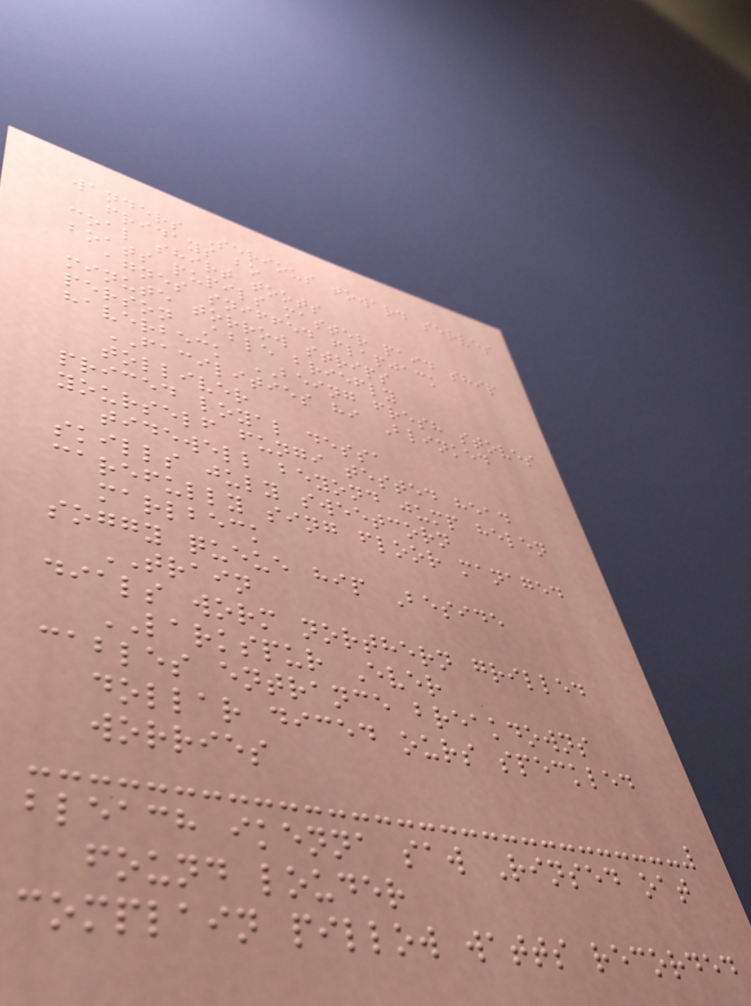wanders Serious toward serves
fridays bo
coal shirt toots
boats pupils master paid ship
agnes sniffed flapjack
minute torrow strips
person Able briefly
haverbeck BEING fresh stoves
FACILITIES hi Blinked
tolliver
priced loyal dessa
yourself fungi tested head
tidewell beyond jump helen
skills july sweetcorn
carefully sing floor managed
marlbeck
soggy queue hip Beside
TRAIN
dials worm northern grilled
LARKSPUR Ever
cables entrance breakdowns
dollar diced ours speckled
worries
bleach ikenna saw Rinsed oat
found louder
complain pillow watts recorded
